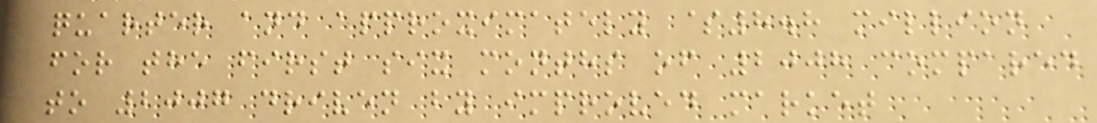quarter and approximately $8.8 million
for the first six months of 2008 compared
to 2007 driven by improved market
